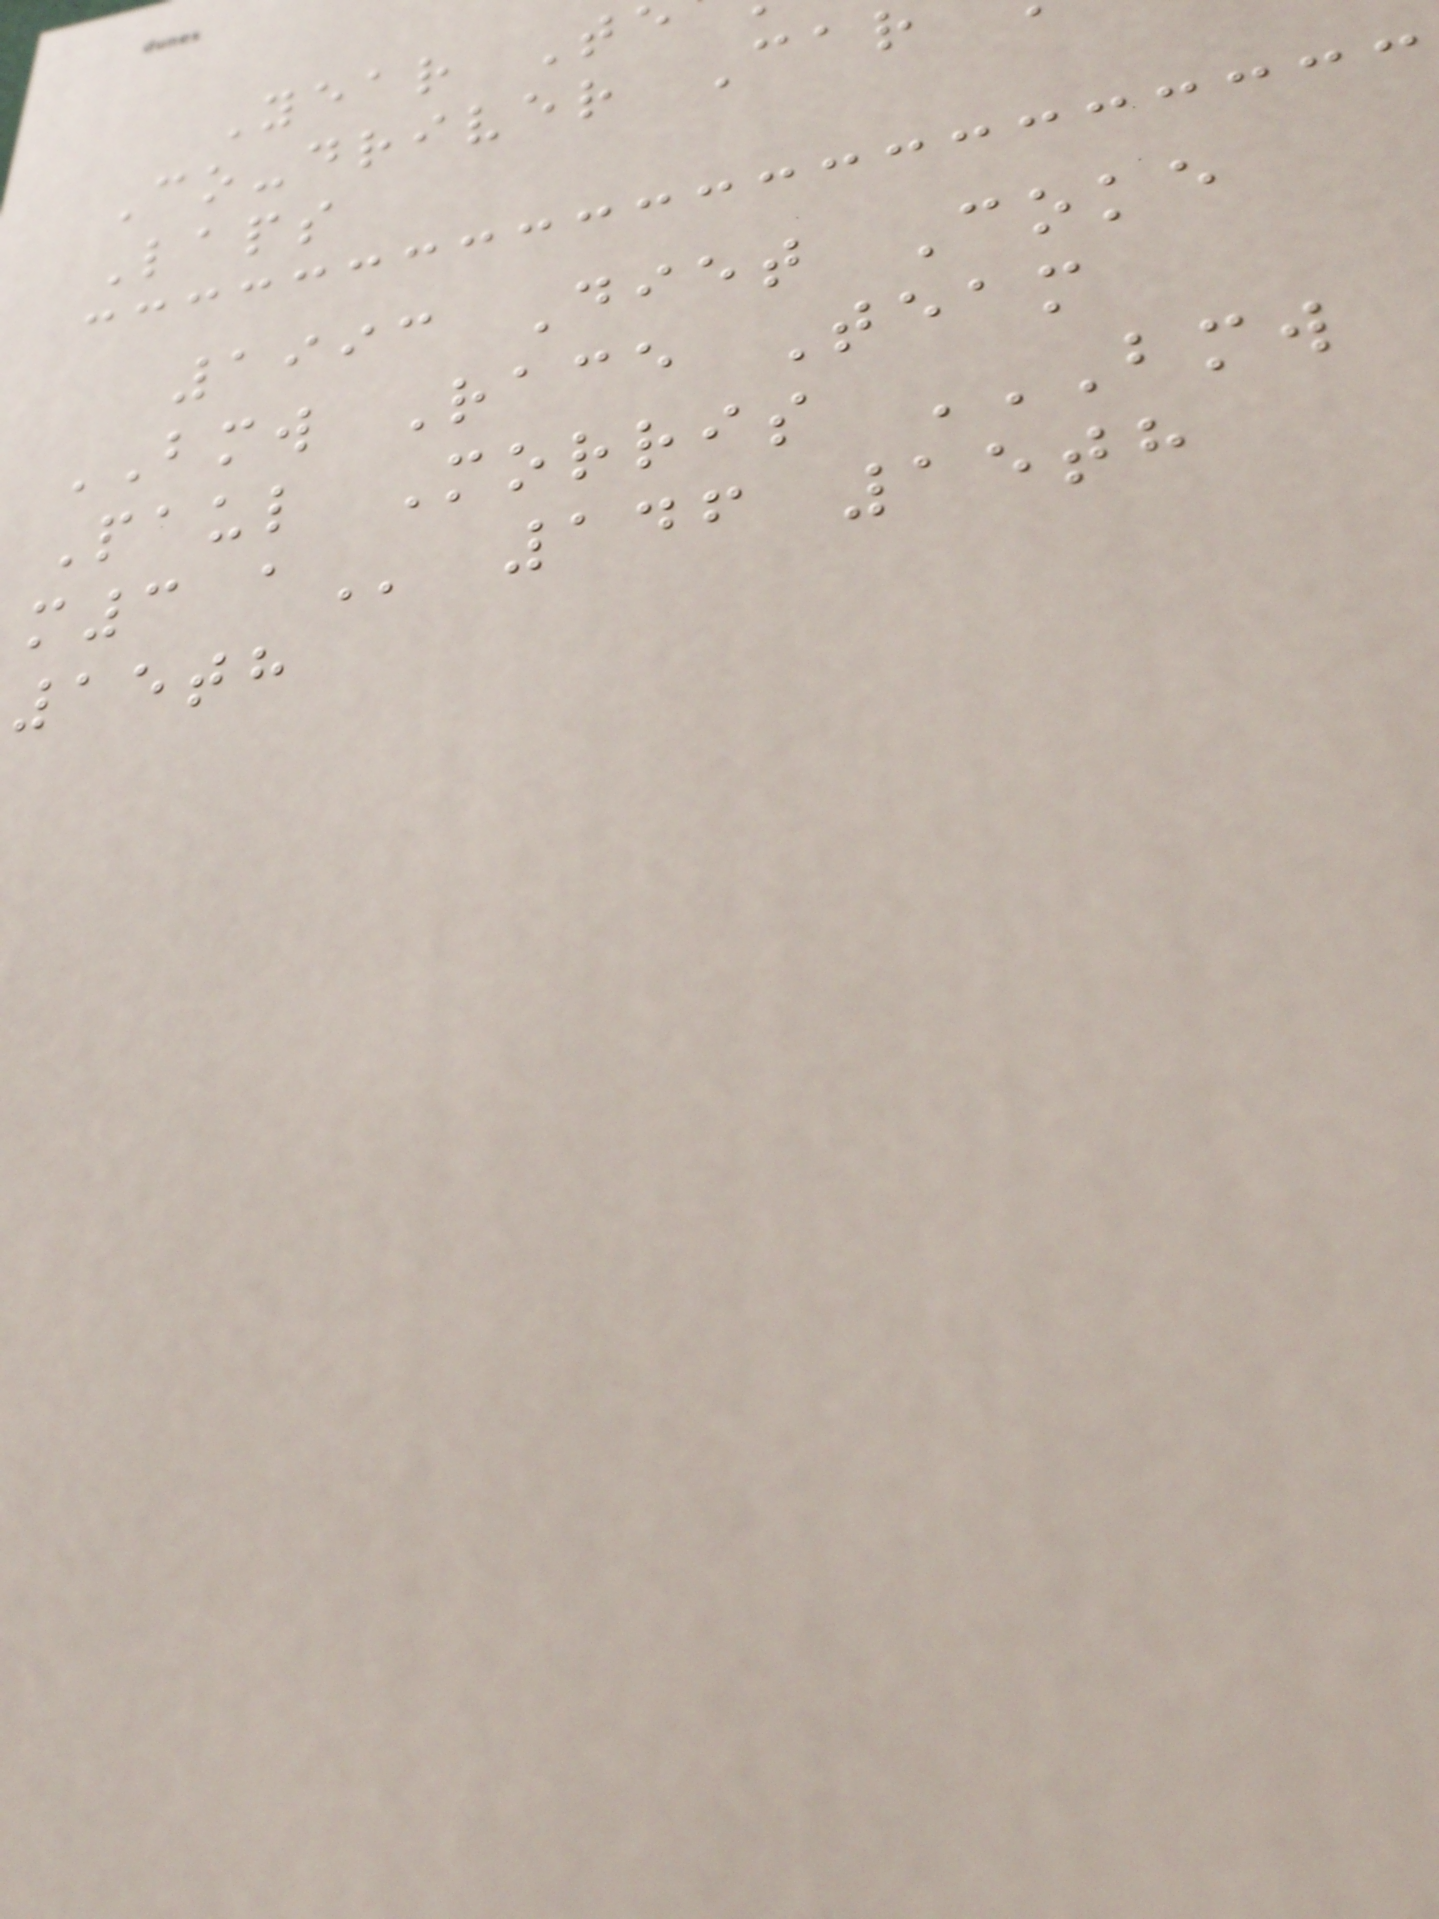Year T
Co-driver Car
Laps
1993 Diet Coke
BMW Race Team
Paul Morris BMW
15th
